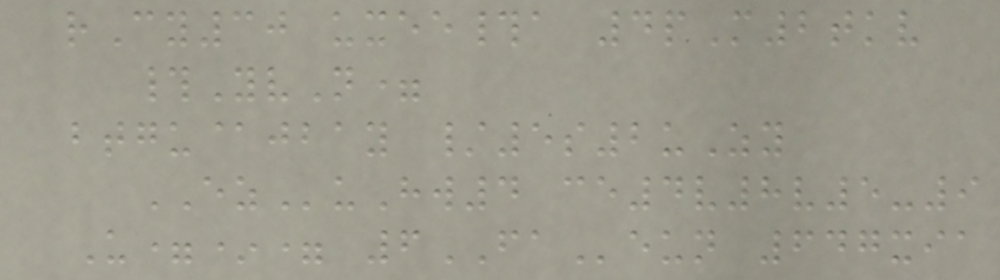rCy30 uxee#a 4pM2tkv
#YvN=
btgu@jbay /5s2uZy
EZuHw4 ce4v8v5-9
U=*= 6FAeun 647xia
